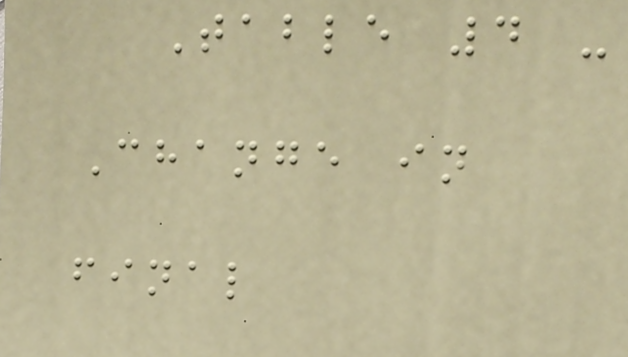Table 4 -
Change in
final
